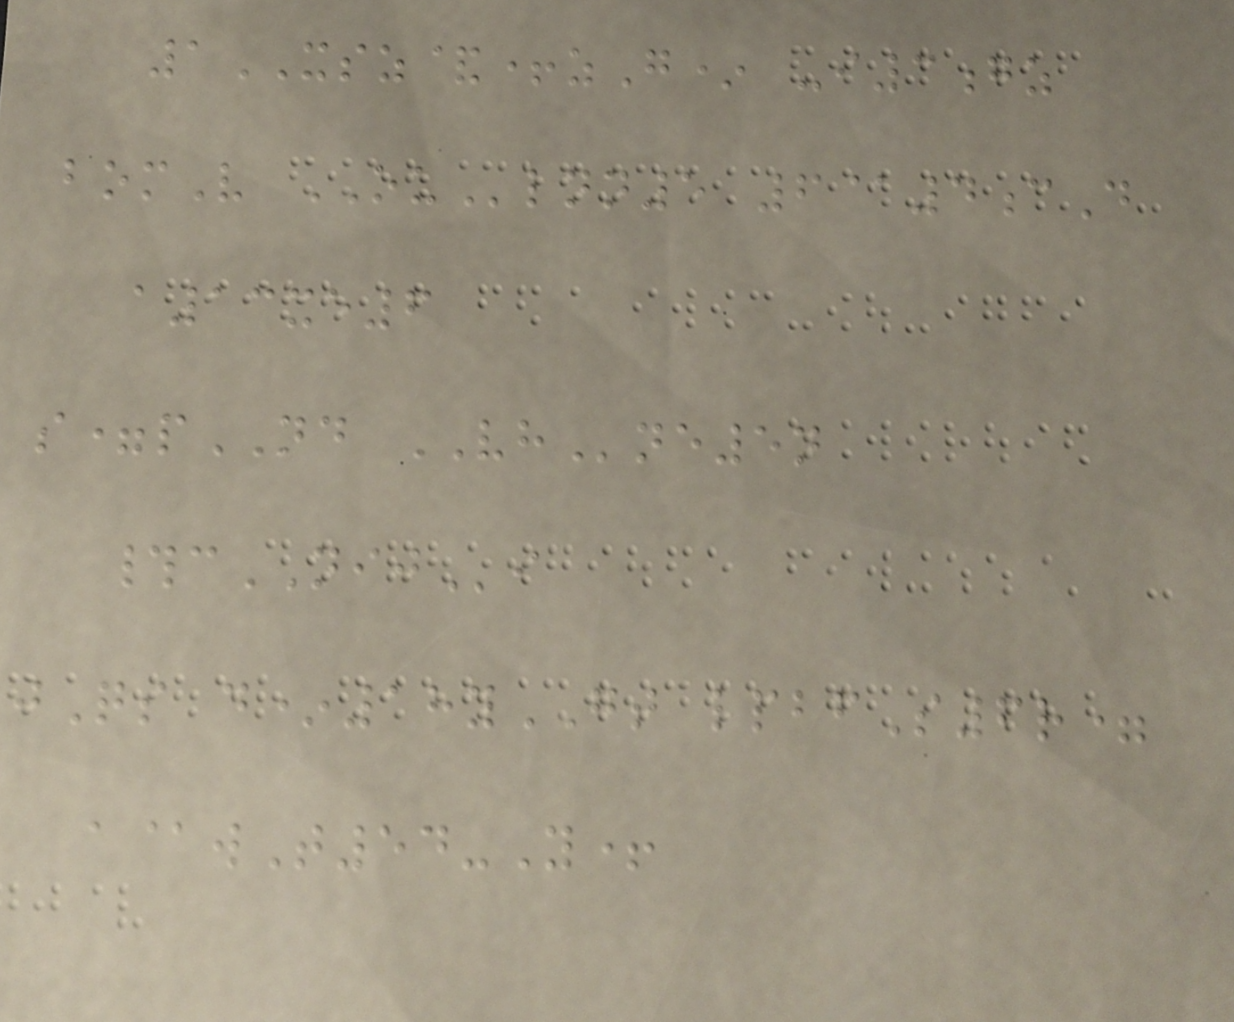1XSZ&+zG* -i3gz
bomV OUlnn5 6@4cD
a13xe6
s=pND VHne5n
#cNIJi
jQs d*18yGT lpbfS6r=
a@wT54-Y+
